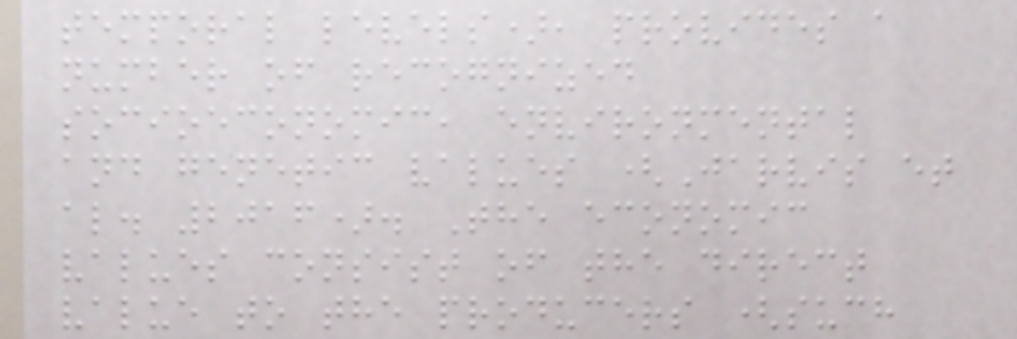temporal levels), provides a
number of recognized
socioeconomic, environmental
and genetic values (Jarvis et
al. 2016). The economic
values consist of the direct
value to the producers (such
